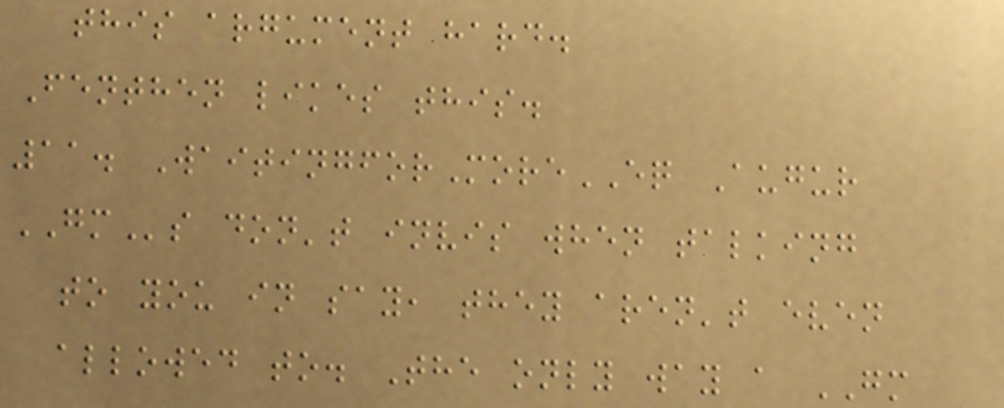this argument hard.
Fenthen likes this.
11. WaitingforMoreEQ Augur
GMs don't invis when talking
to you in say, they aren't even
allowed to. The only way a GM
